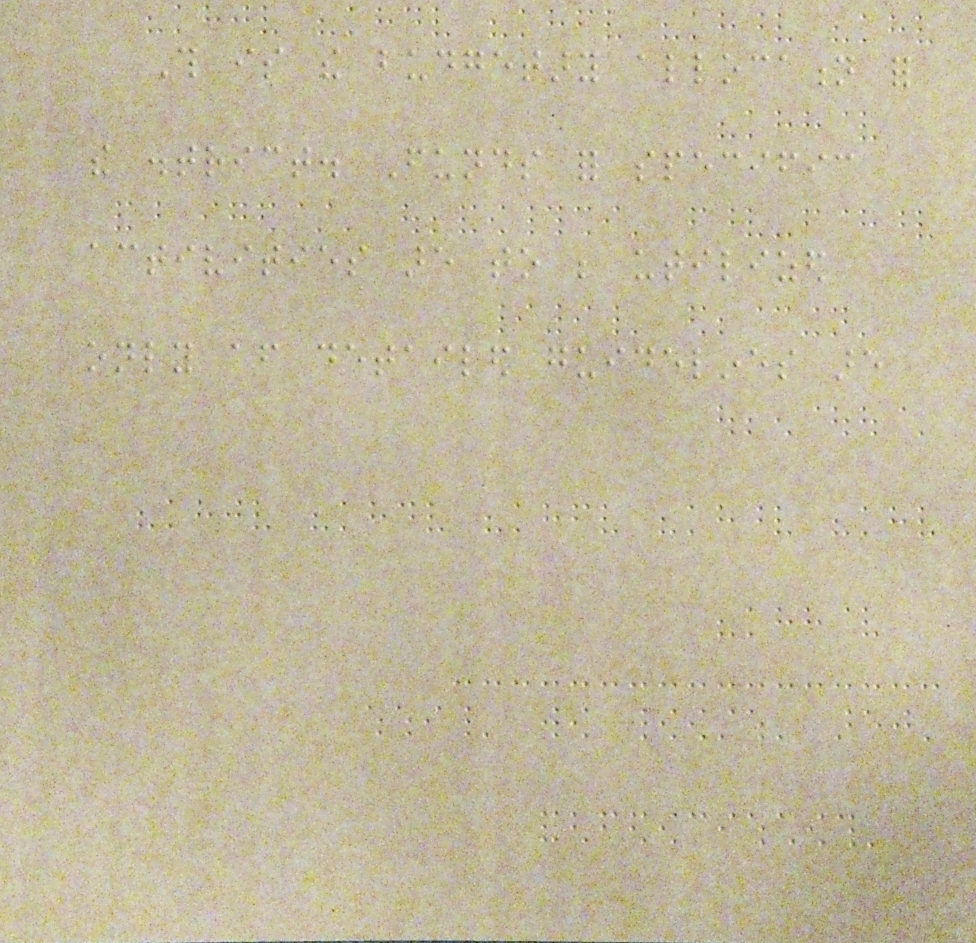This is the budgetary allocation for
the district. Funds for specific
activities are to be utilized
only after detailed guidelines are
